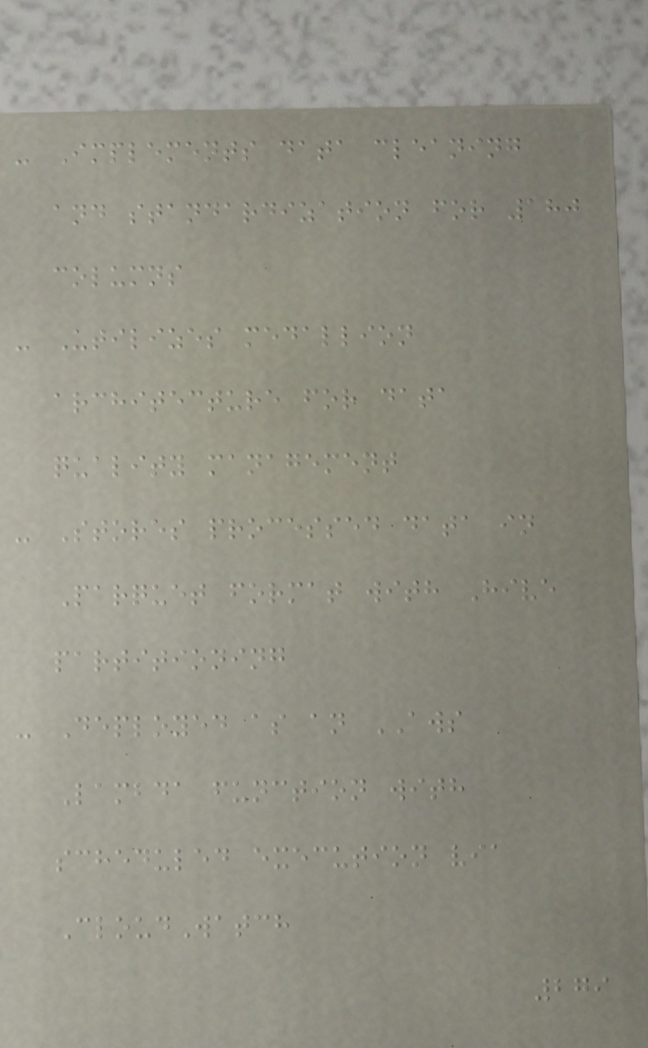- Implements data cleaning
and standardization for 180
columns
- Utilizes medallion
architecture for data
quality management
- Stores processed data in
Parquet format with Hive
partitioning
- Deployed as an AWS
Lambda function with
scheduled execution via
CloudWatch
279
